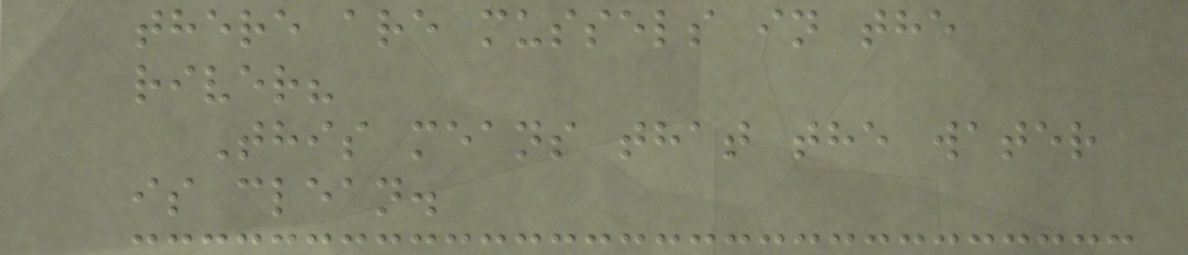there are mussels in the
river?
This means that the water
is clean.
